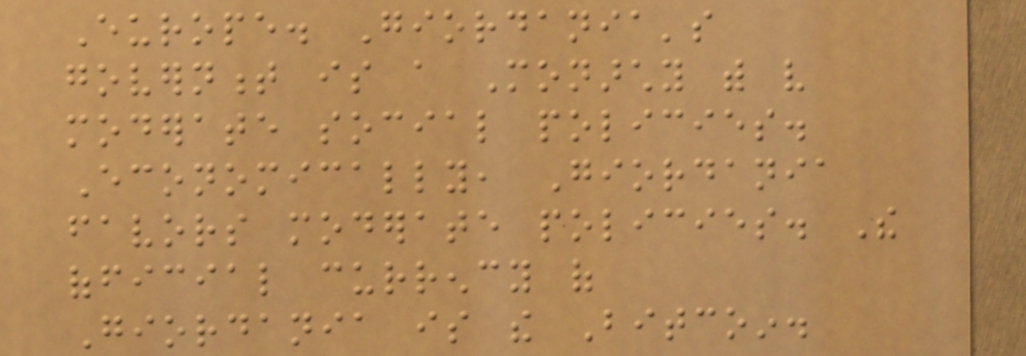Europe. Giordania's
government is a Monarchy with very
moderate social policies.
Economically, Giordania
favors moderate policies. The
official currency of
Giordania is the Bitcoin.
